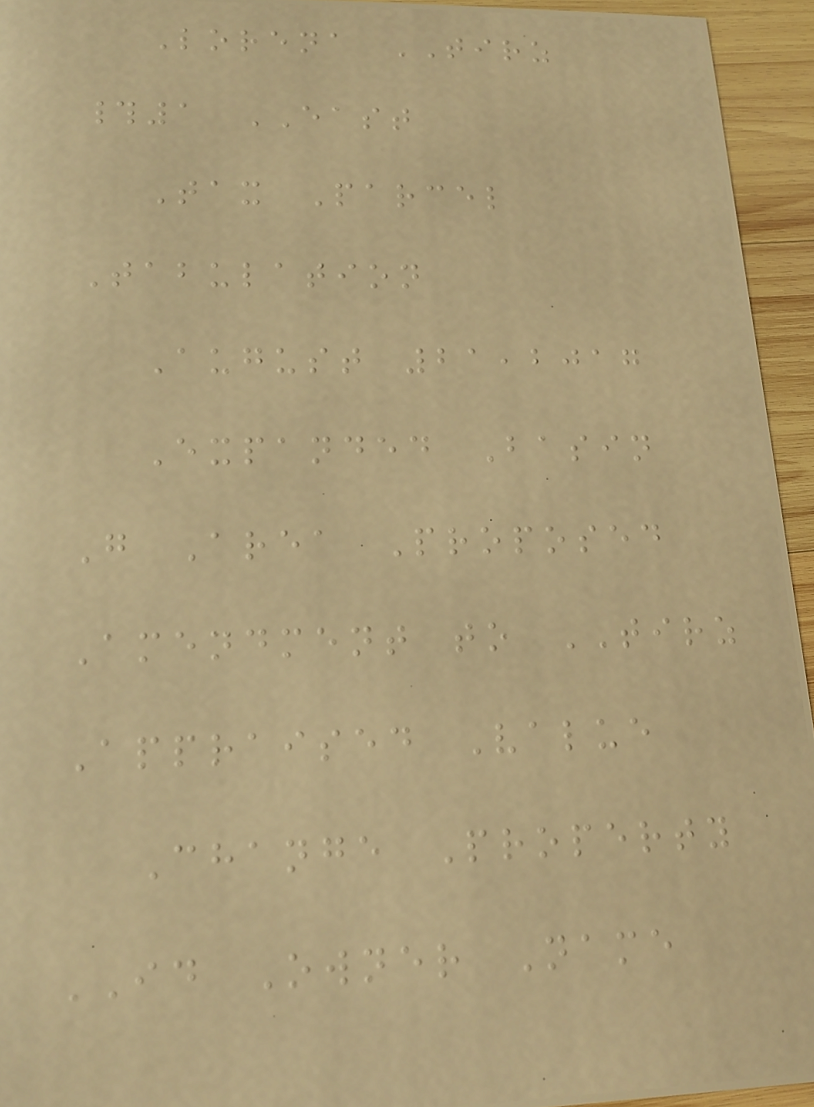Lorena TIRZ
#1 EAST
Tax Parcel
Tabulation
August 21,2017
Expanded Basin
G Area Proposed
Amendment to TIRZ
Appraised Value
Change Property
ID Owner Name
